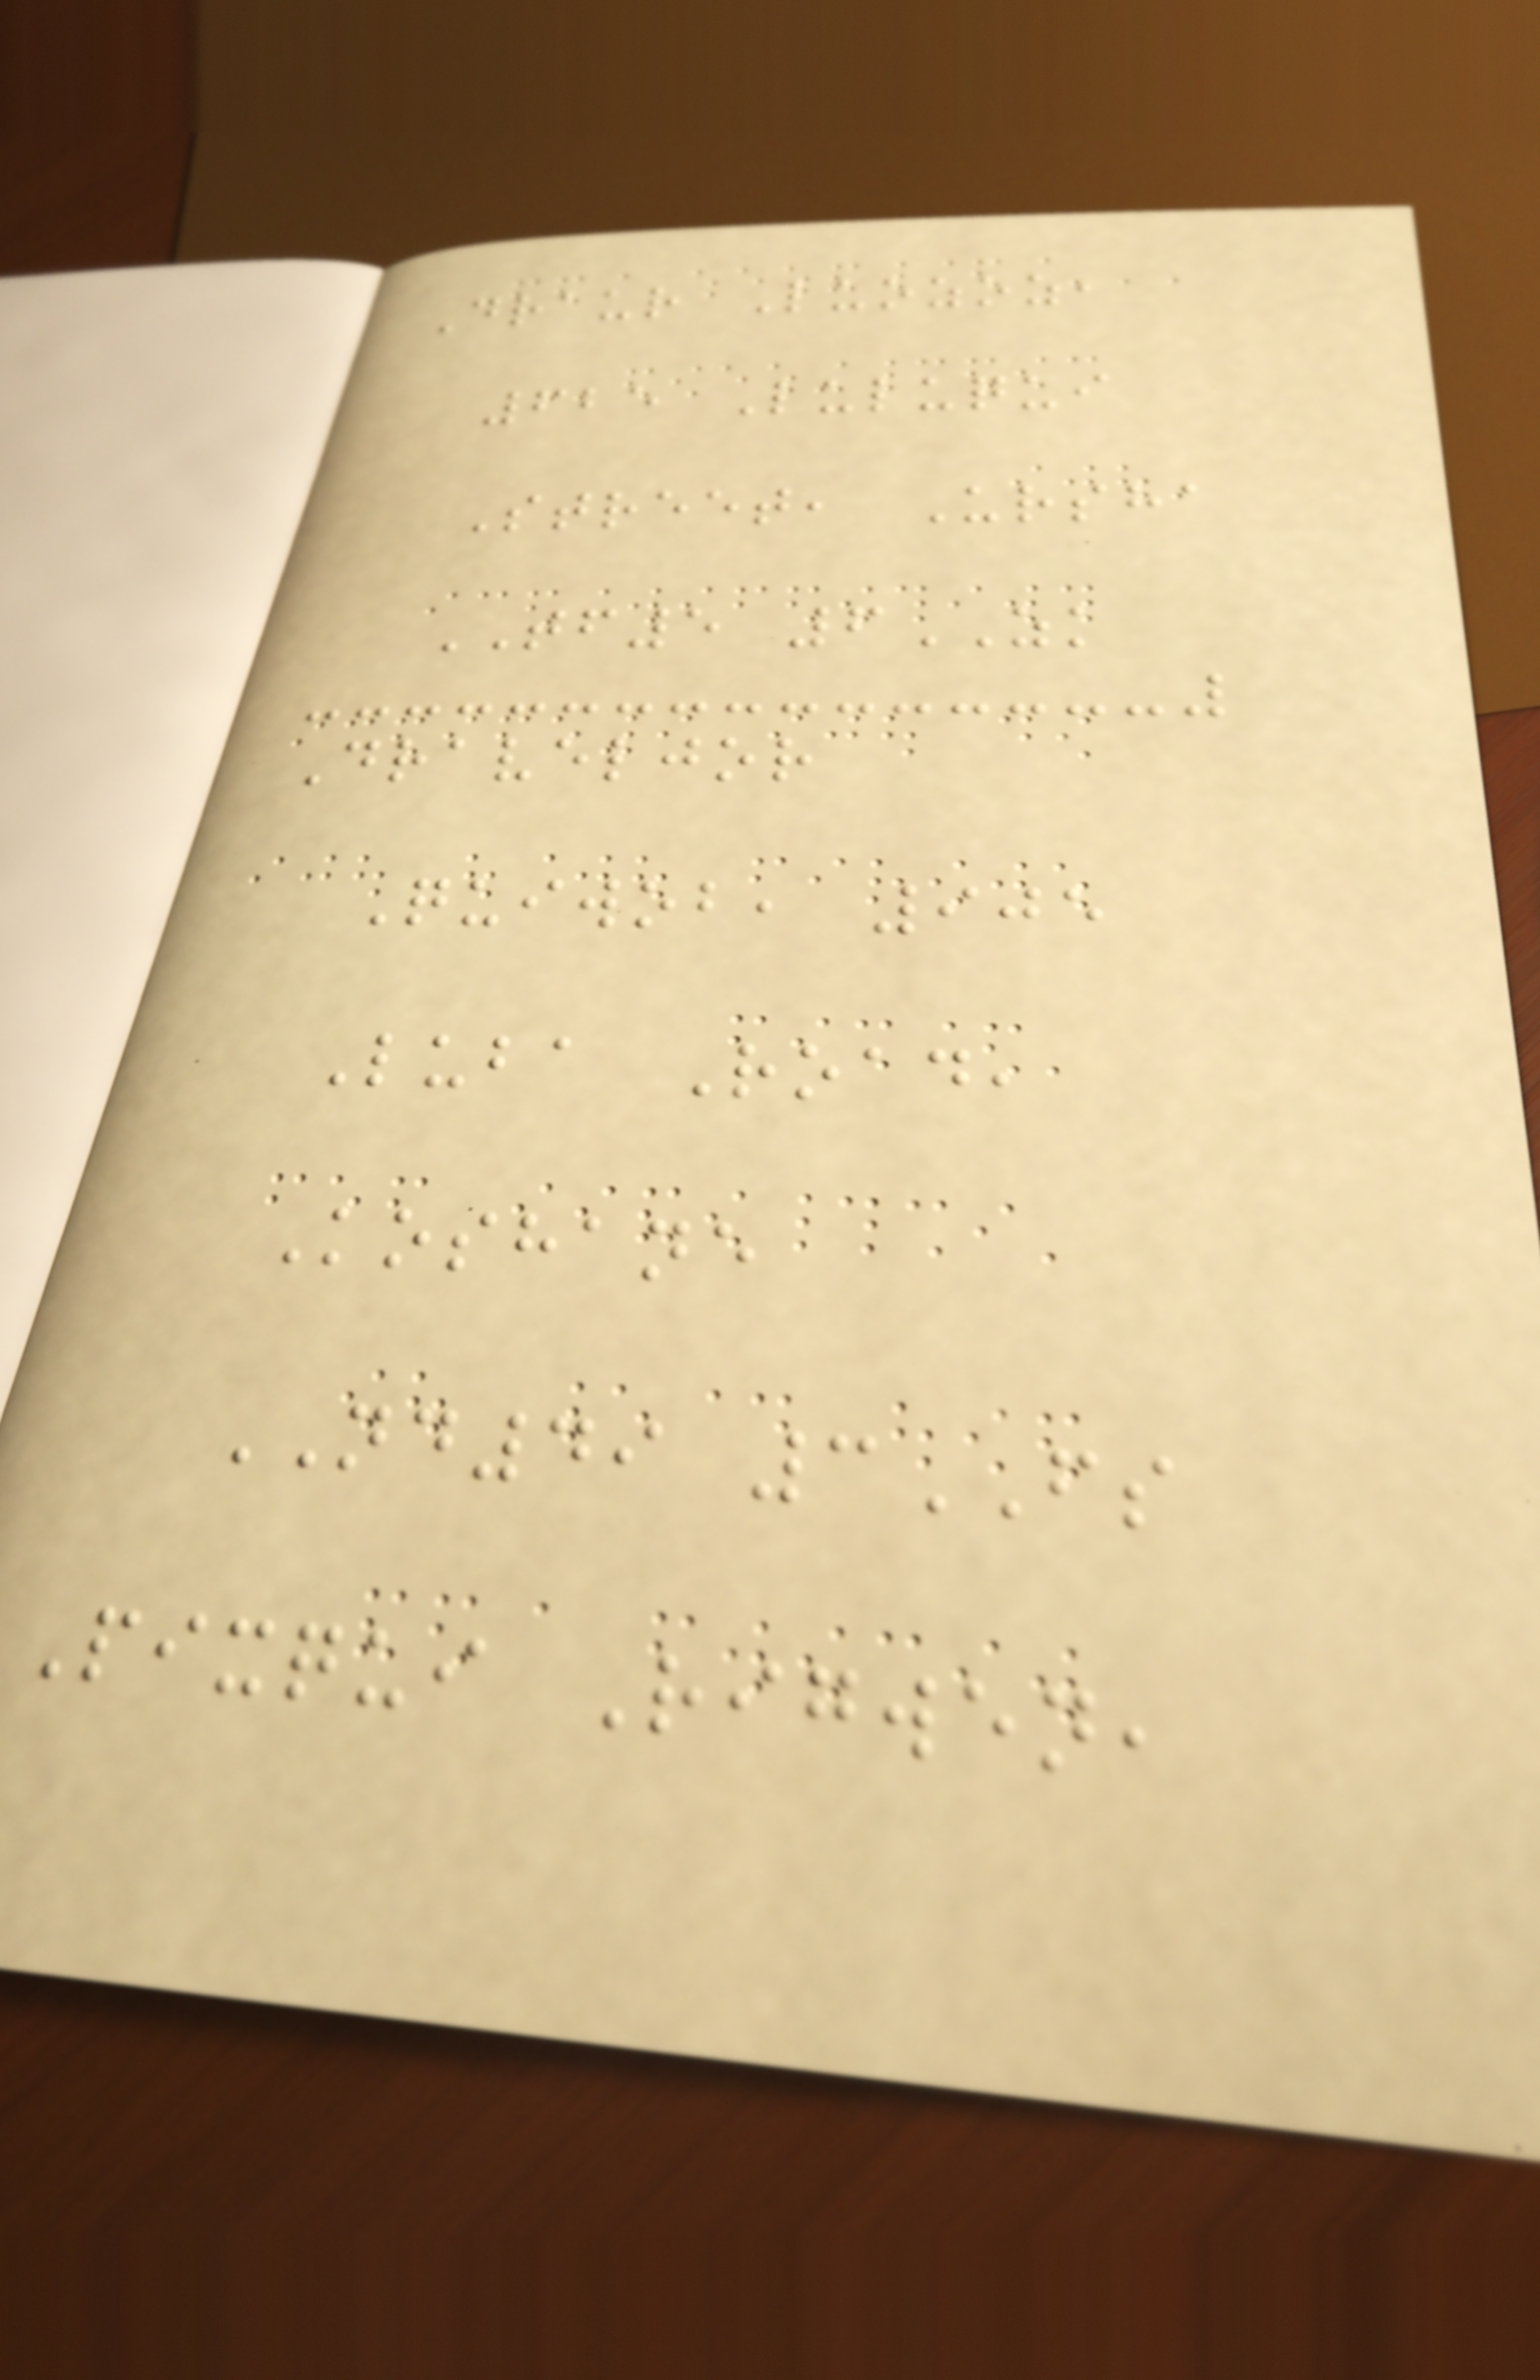Draur Luozoz,
625 Luluqui
Street, Ursha
TF5 6ZK
Draveljor
Quiwob, 905
Luba Road,
Koshane
ND49 3FS
Pixqui Rigwen,
